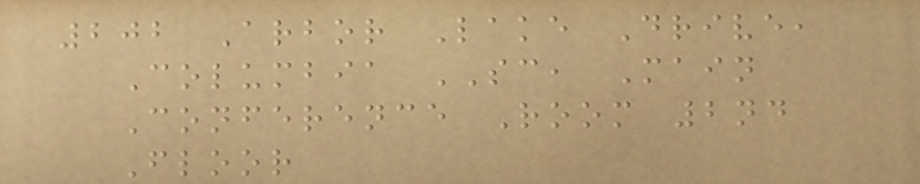202 Arbor Lake Drive,
Columbia SC, Main
Conference Room 2nd
Floor
